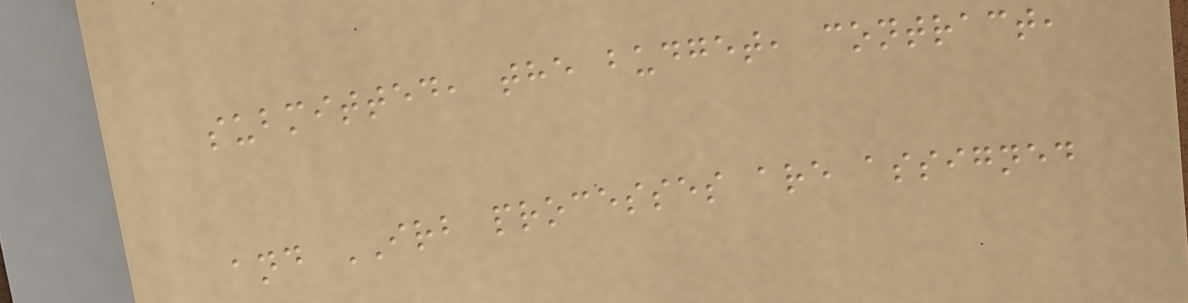submitted, the budget, contract,
and IRB processes are assigned
